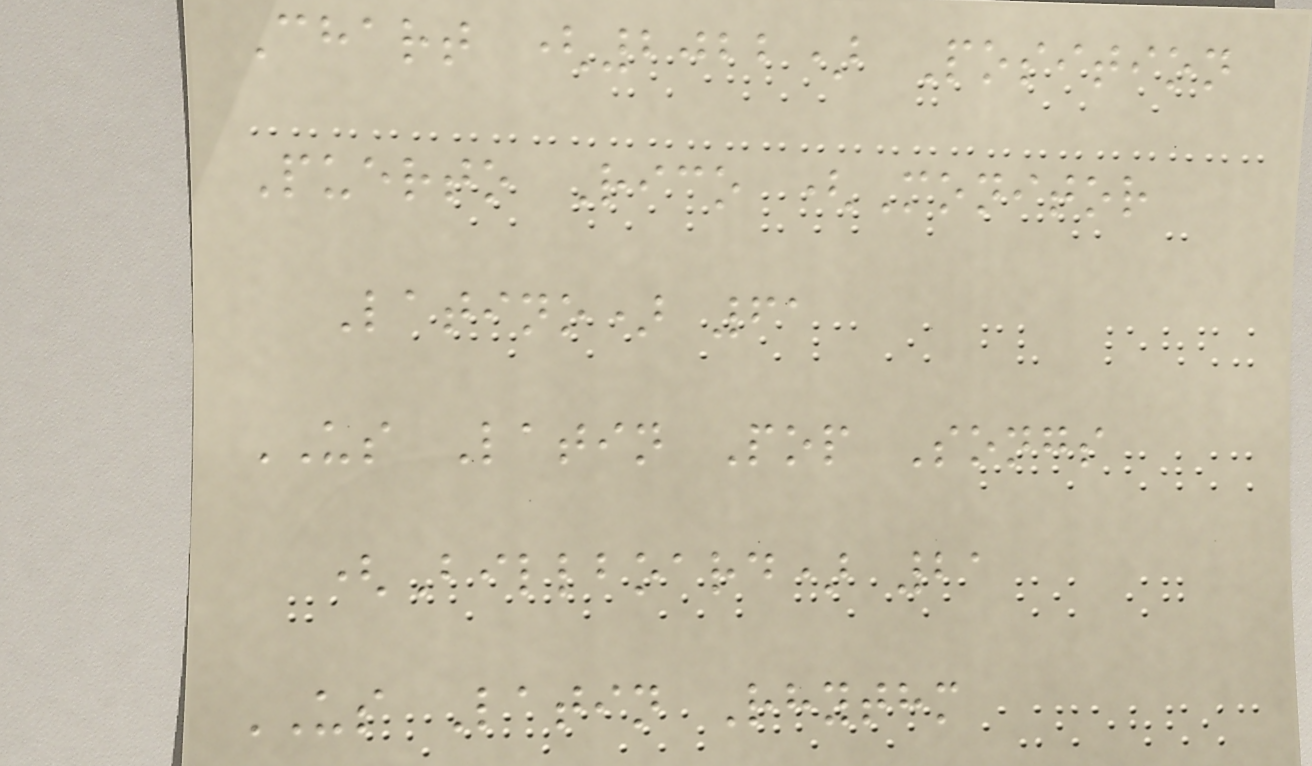Chart (2022) Position
Puerto Rico (Monitor
Latino) 61
US Latin Pop Songs
(Billboard) 21
US Latin Rhythm
